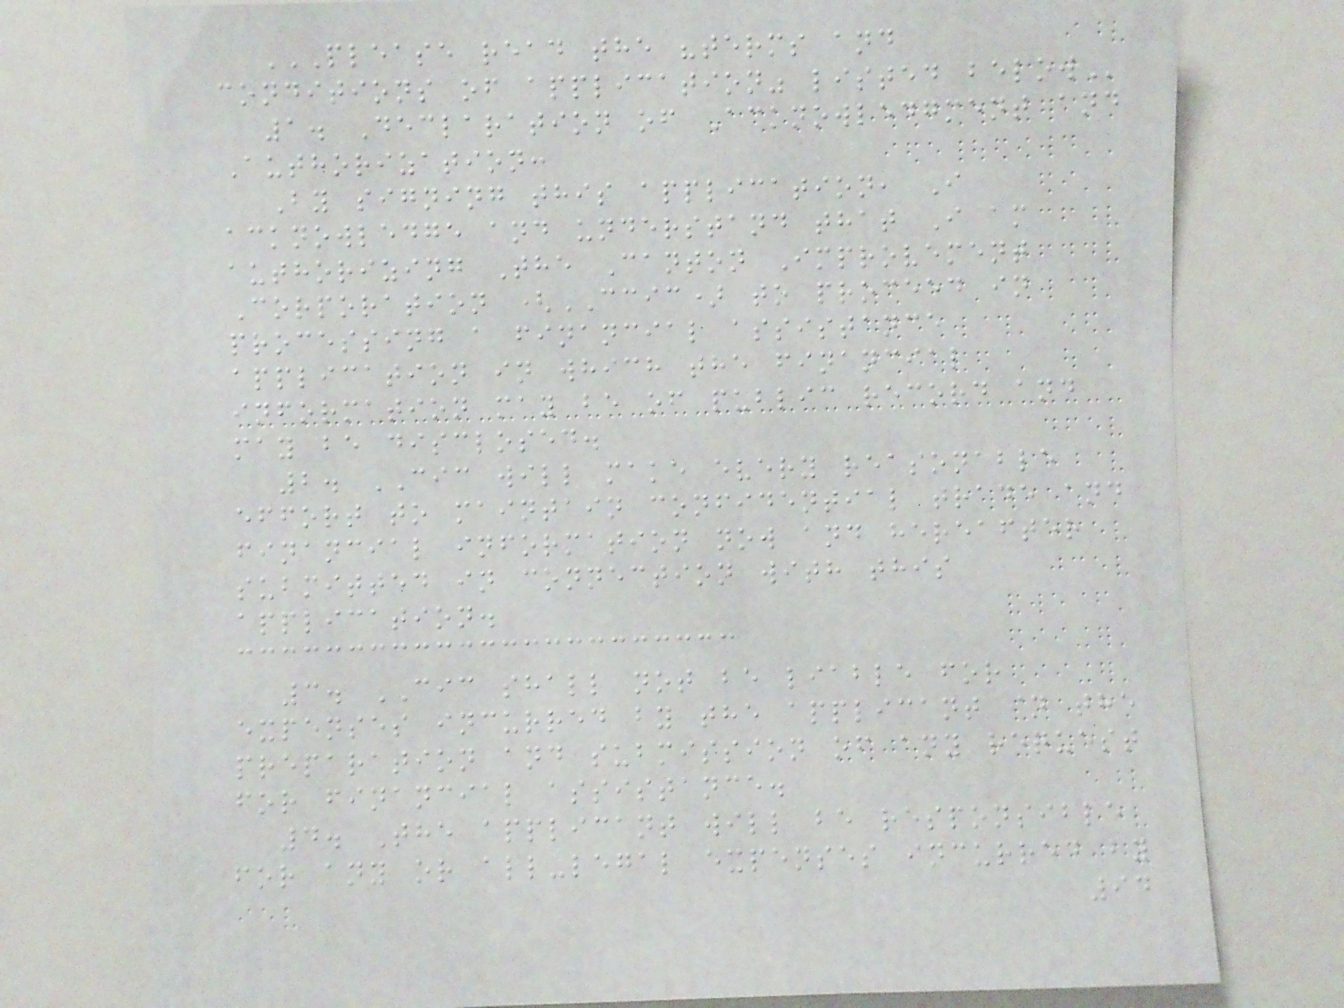PLEASE READ THE "TERMS AND
CONDITIONS OF APPLICATION" LISTED BELOW
1. Declaration of Acknowledgment and
Authorization:
By signing this application, I
acknowledge and understand that I am
authorizing The Canton Improvement
Corporation (CCIC) to proceed in
processing a financial assistance
application in which the financial
information may be of public record and
may be disclosed.
2. CIC will make every reasonable
effort to maintain confidential trade and
financial information now and hereafter
submitted in connection with this
application.
3. CIC shall not be liable for
expenses incurred by the applicant in the
preparation and submission of any request
for financial assistance.
4. The applicant will be responsible
for any or all-legal expenses incurred by
94
